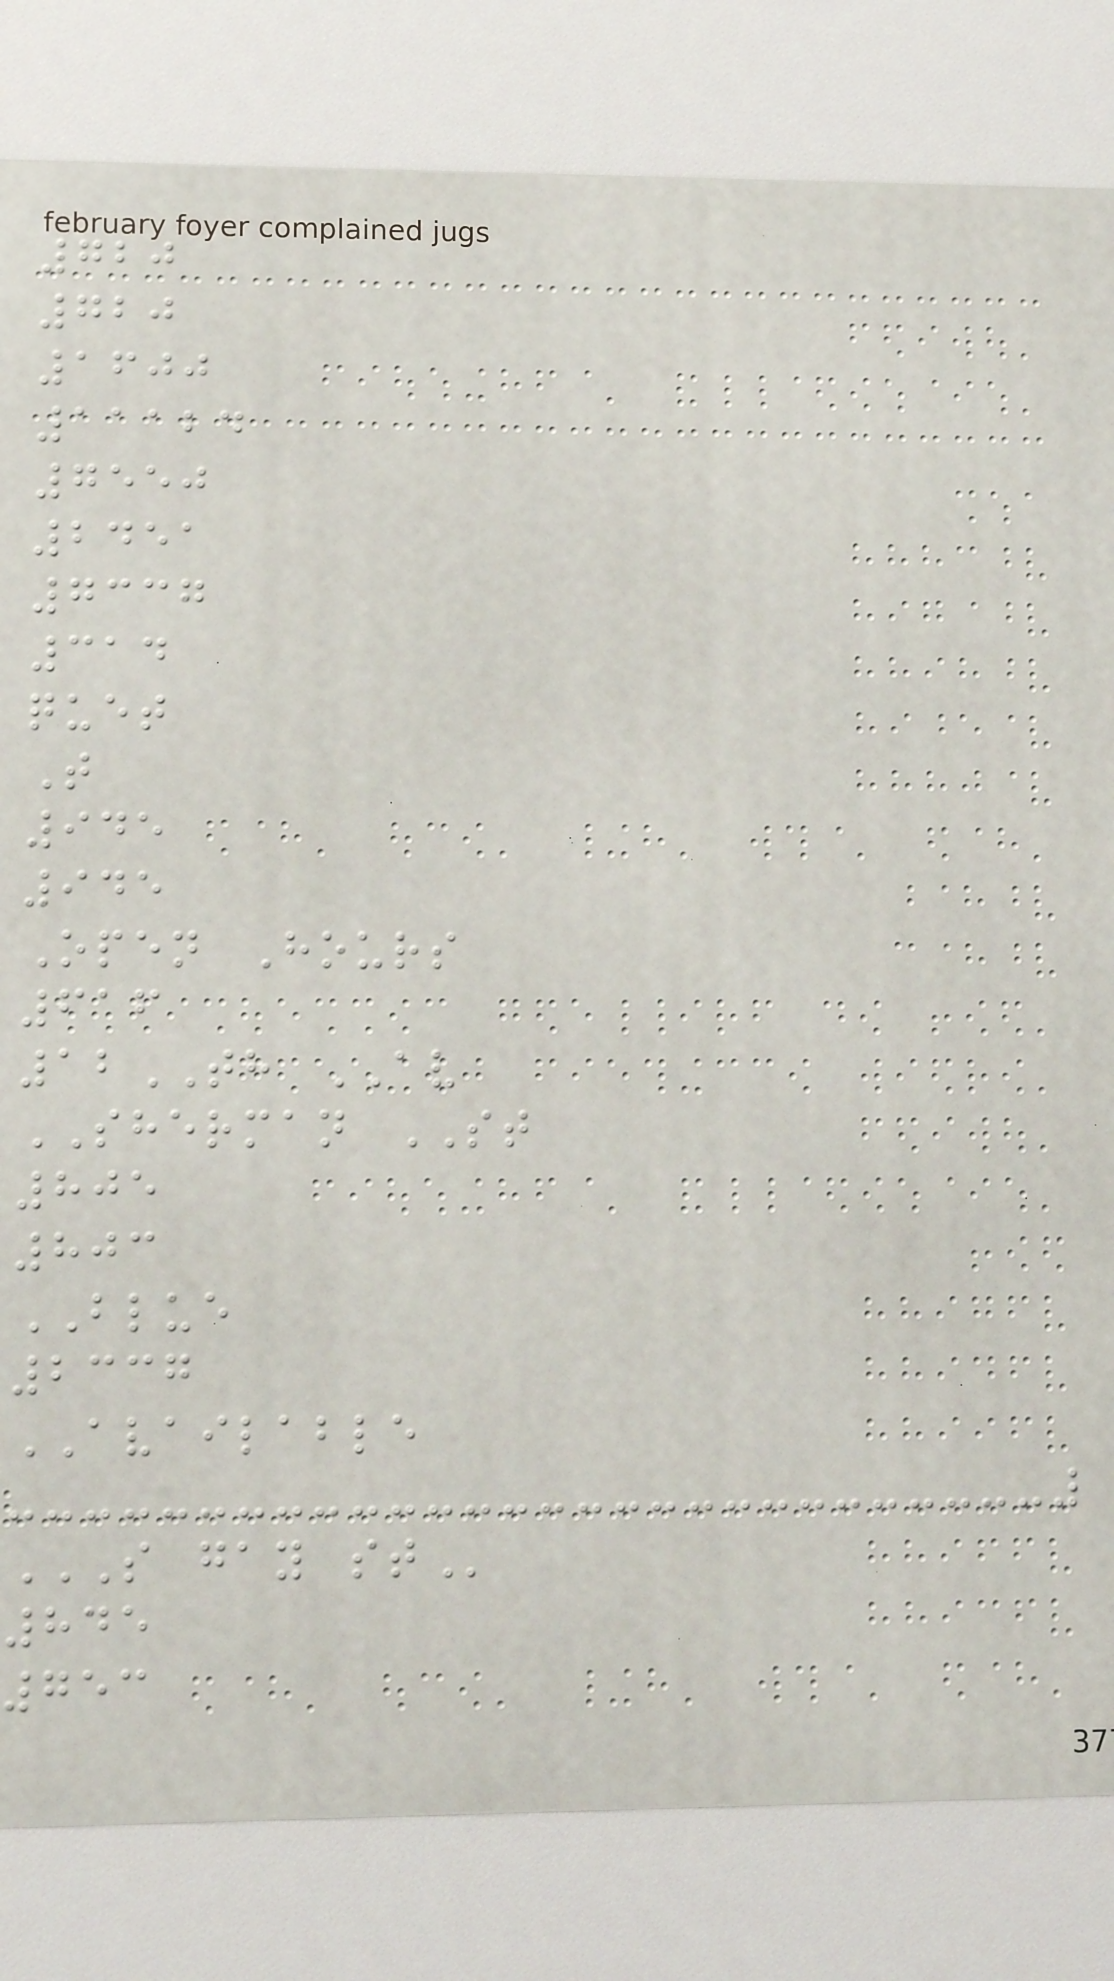720
720
1600
11124
7550
2451
7337
314
quet
T
945
945
Open Hours
616
12TH AV
SHERMAN ST
805
803
BLUE
2337
AVAILABLE
S GAY ST
845
753
